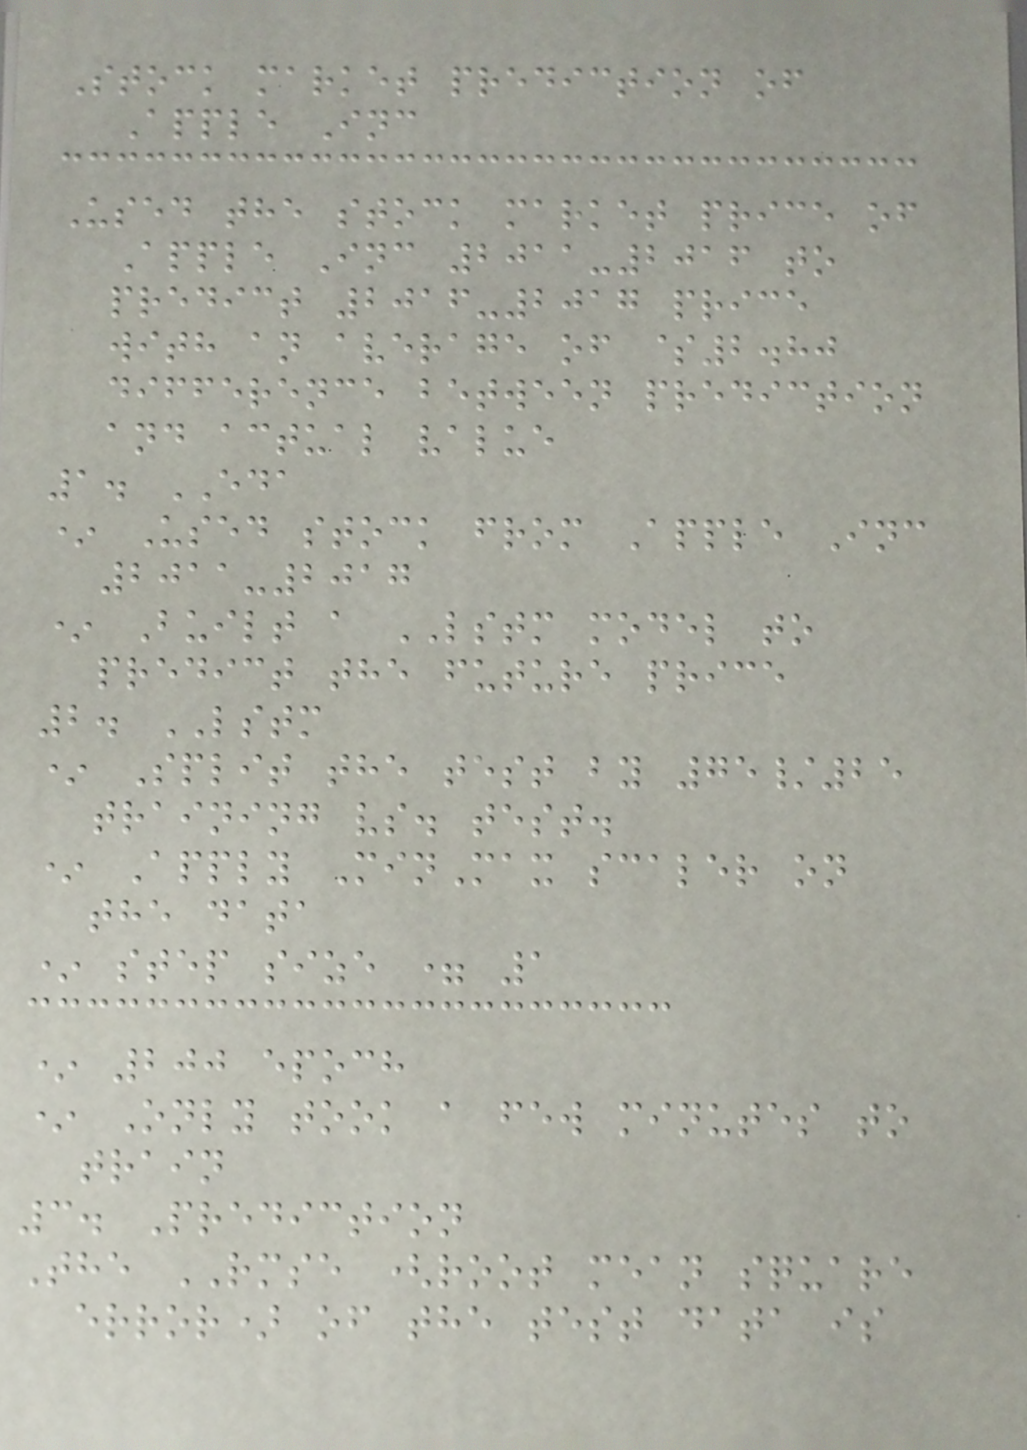Stock market prediction of
Apple Inc
Used the stock market price of
Apple Inc 2011-2016 to
predict 2016-2017 price
with an average of $2.80
difference between prediction
and actual value
1. EDA
* Used stock from Apple Inc
2011-2017
* Built a LSTM model to
predict the future price
2. LSTM
* Split the test by 75/25
training vs. test.
* Apply MinMax scaler on
the data
* step size = 1
* 200 epoch
* Only took a few minutes to
train
3. Prediction
The RMSE (root mean square
error) of the test data is
